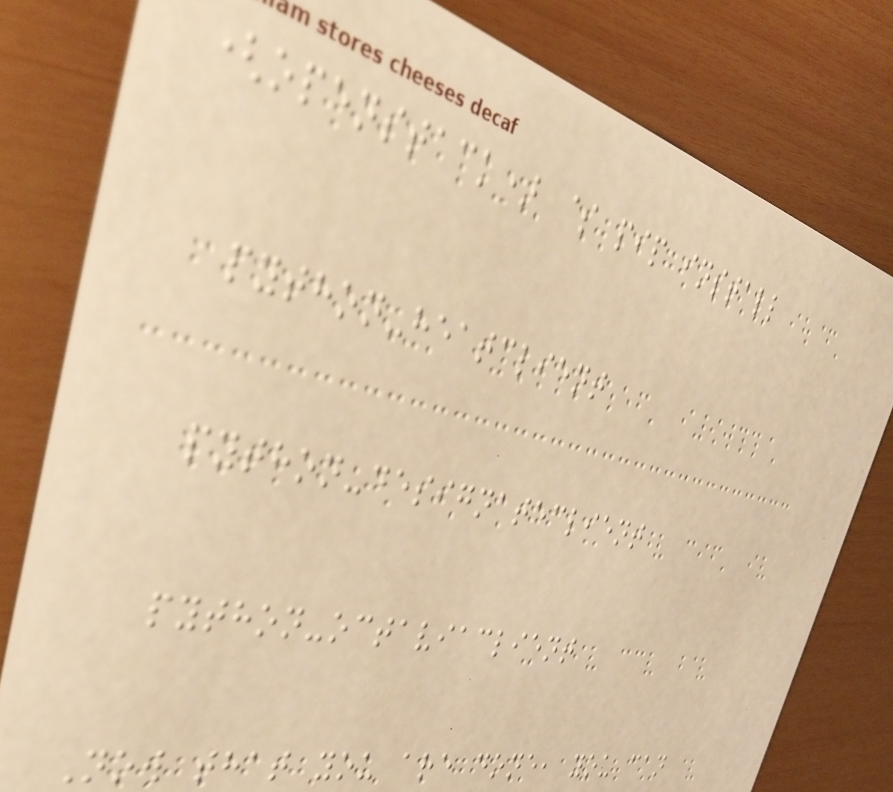(openstack) $ pip install
python-heatclient
python-designateclient
python-octaviaclient
Now that you are done, you can
